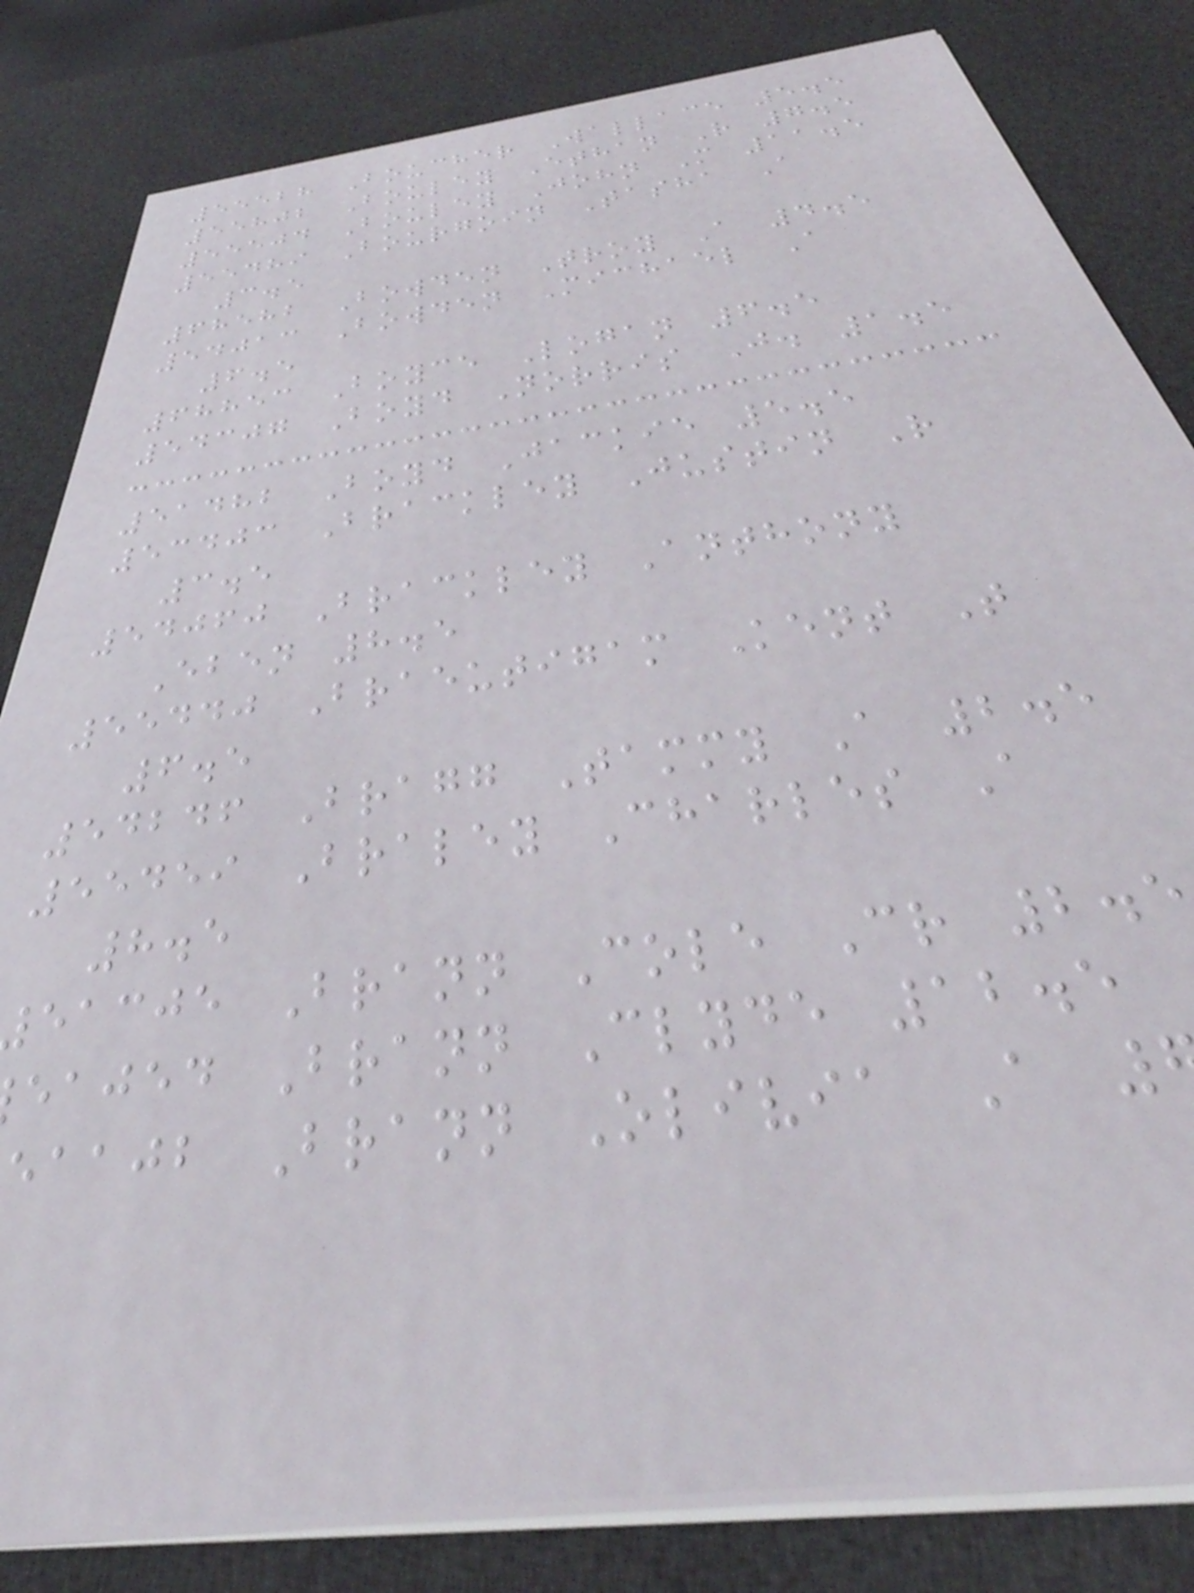55528 Boucher Wallace 5.5
55802 Bouley Ethan R 7.5
55504 Bouley John M 11.5
55489 Bourgoin Tasha A
3.5
68582 Bowden Troy A 4.5
54013 Bowden Michael A
6.5
68853 Boyce Logan 6.5
54307 Boyd Norris J. 1.5
51482 Boyd Jackie 5.5
53403 Brackley Justin R
3.5
54060 Brackley Anthony
Eben 8.5
55440 Braeutigam Kent T
6.5
54246 Bragg Tammy A 2.5
55459 Braley Charles A
8.5
eacje Brann Cole Cr 2.5
eajed Brann Clyde 12.5
eaajb Brann Olivia A
